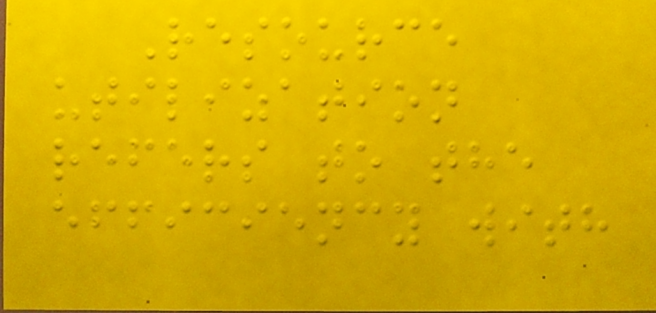Resource
utilization
refers to the
efficiency with
